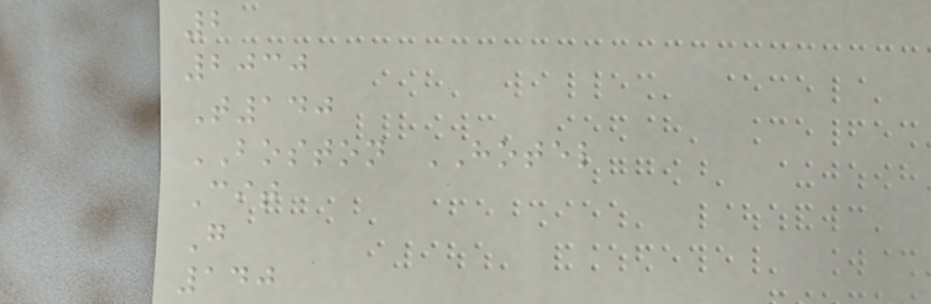2
2030
T140
BOSTON HOTEL
Cit
G
140
